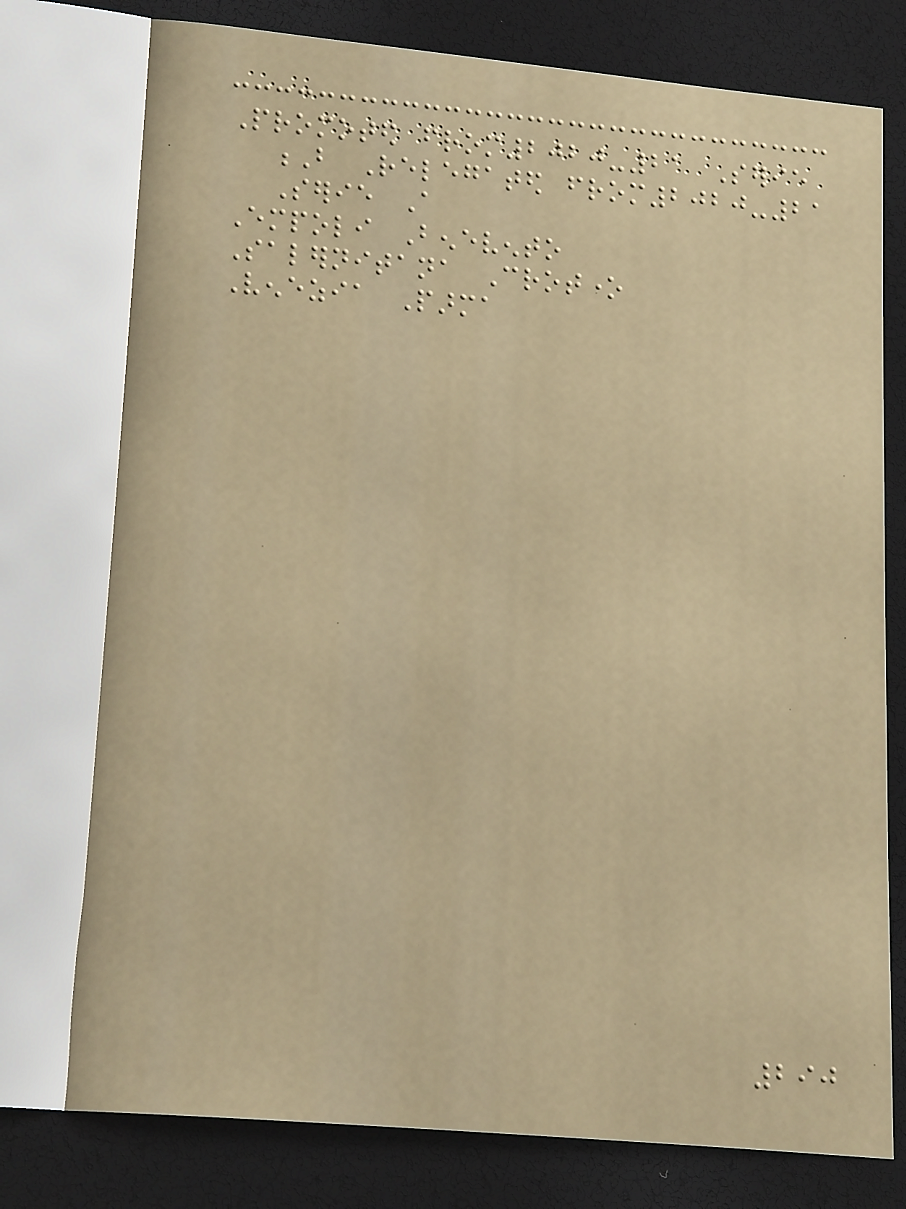Promoted from2020-21 Serie
B Relegated from2020-21
Serie A
Empoli Benevento
Salernitana Crotone
Venezia Parma
290
